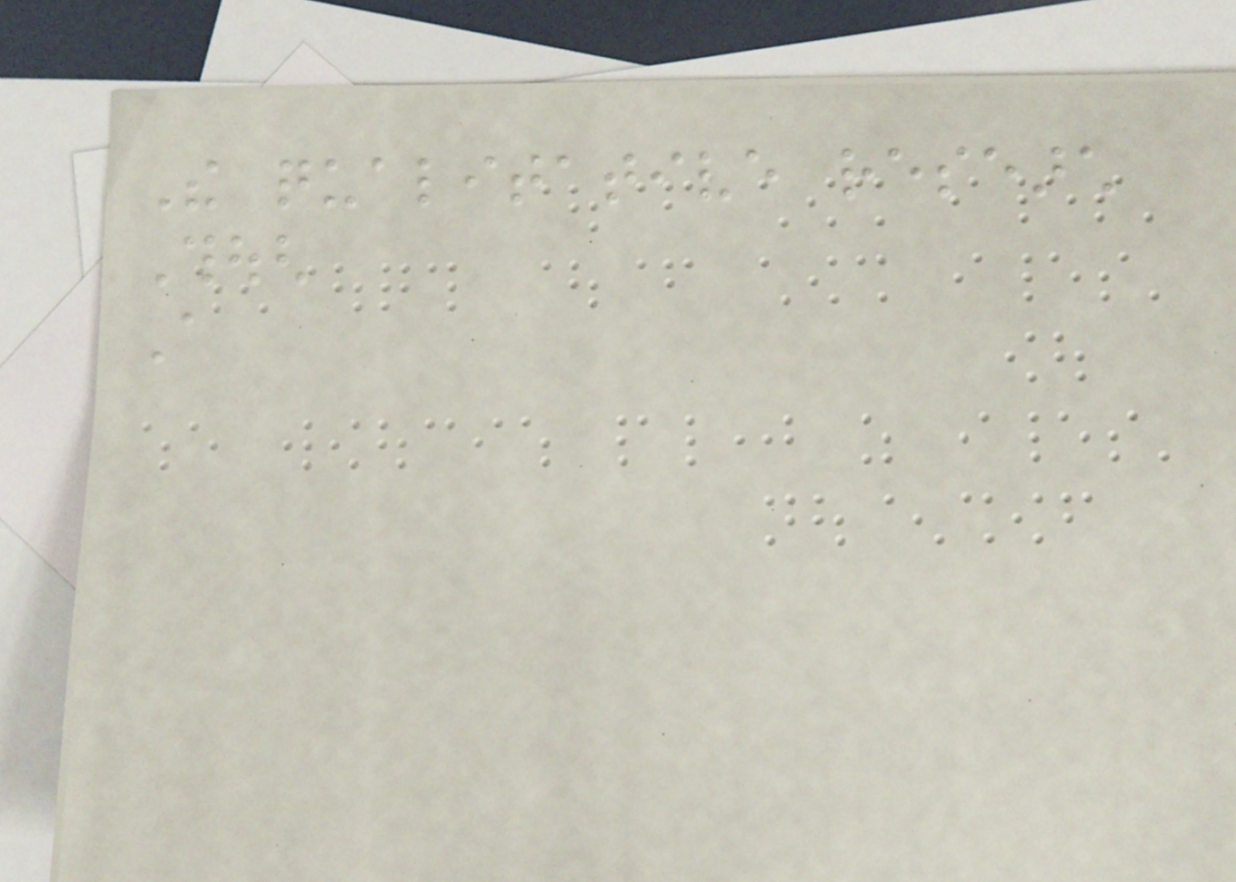The qualitative research
Though
A
